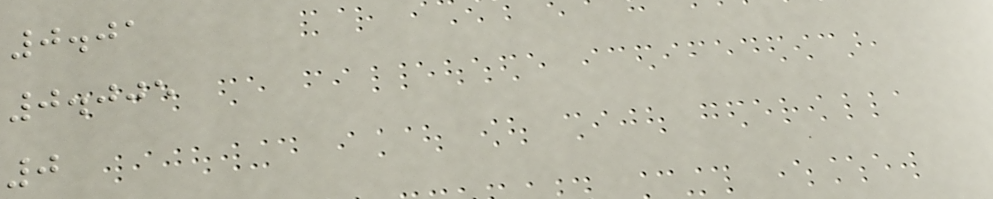0.01
0.005
0
